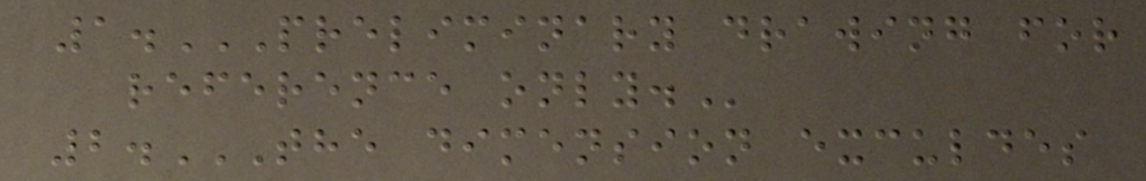1.PRELIMINARY DRAWING FOR
REFERENCE ONLY.
2.THE DIMENSION EXCULDES
